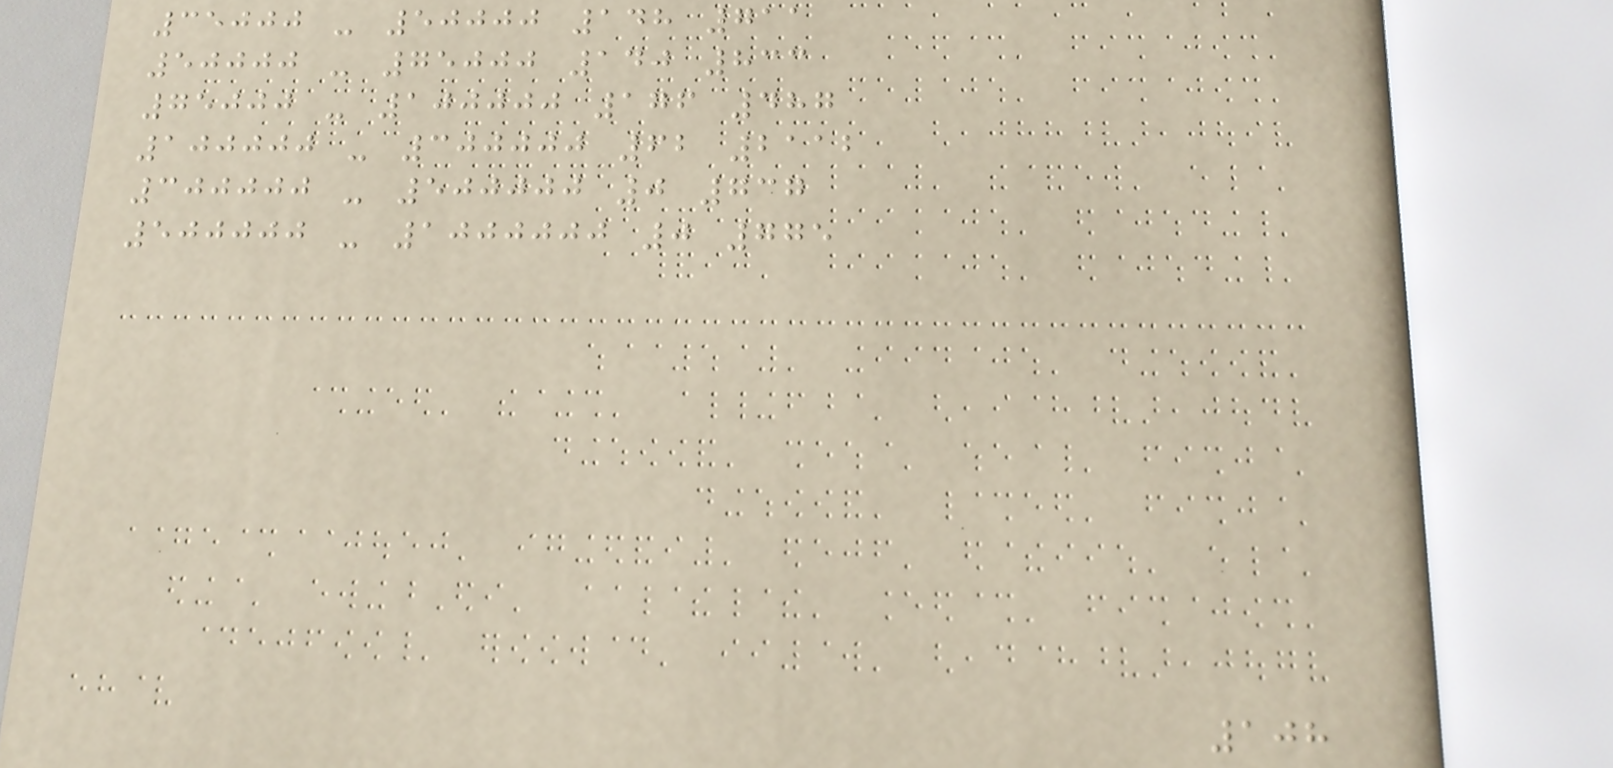35000 - 50000 148 711
50000 - 75000 140 833
75000 - 100000 176 487
100000 - 300000 62 2112
300000 - 500000 0 737
500000 - 1000000 0 775
108
